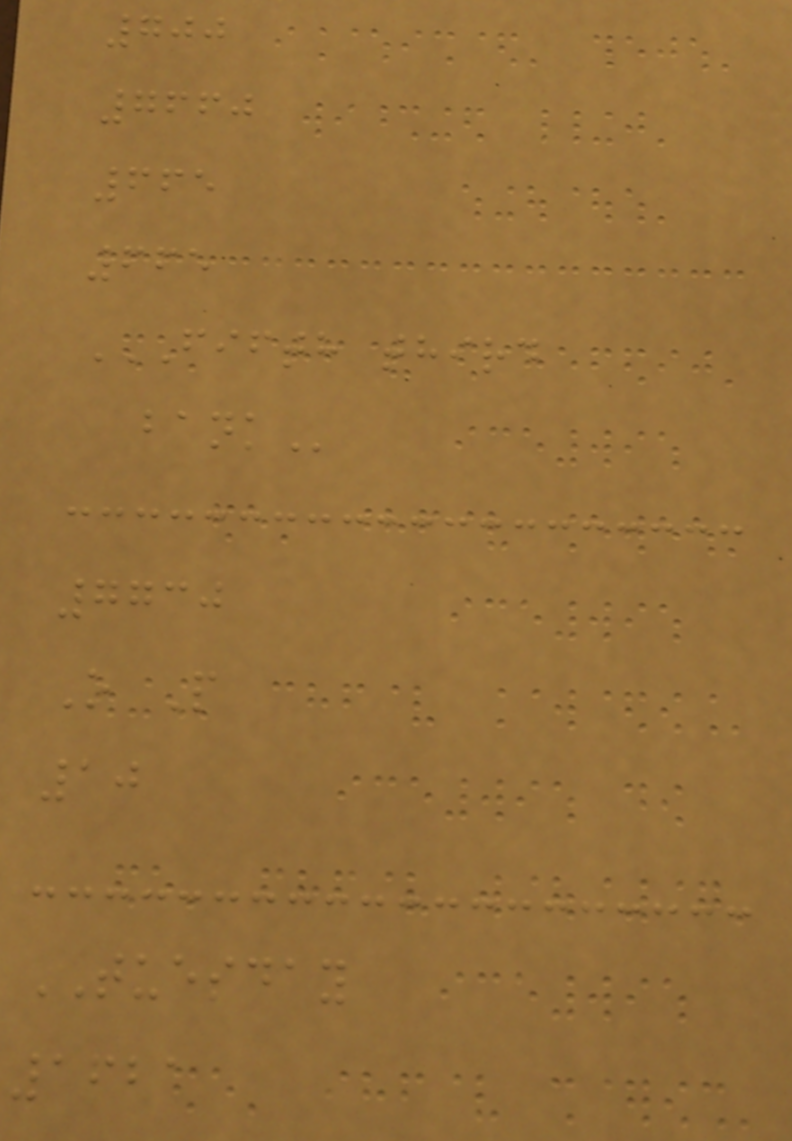700
7660
665
665
FIFTH THIRD
BANK
7730
O P
10
TUESDAY
1621
